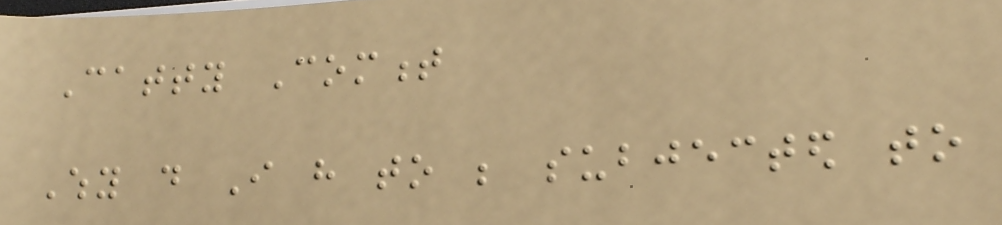Catty Comment
Why do I have to be subjected to
